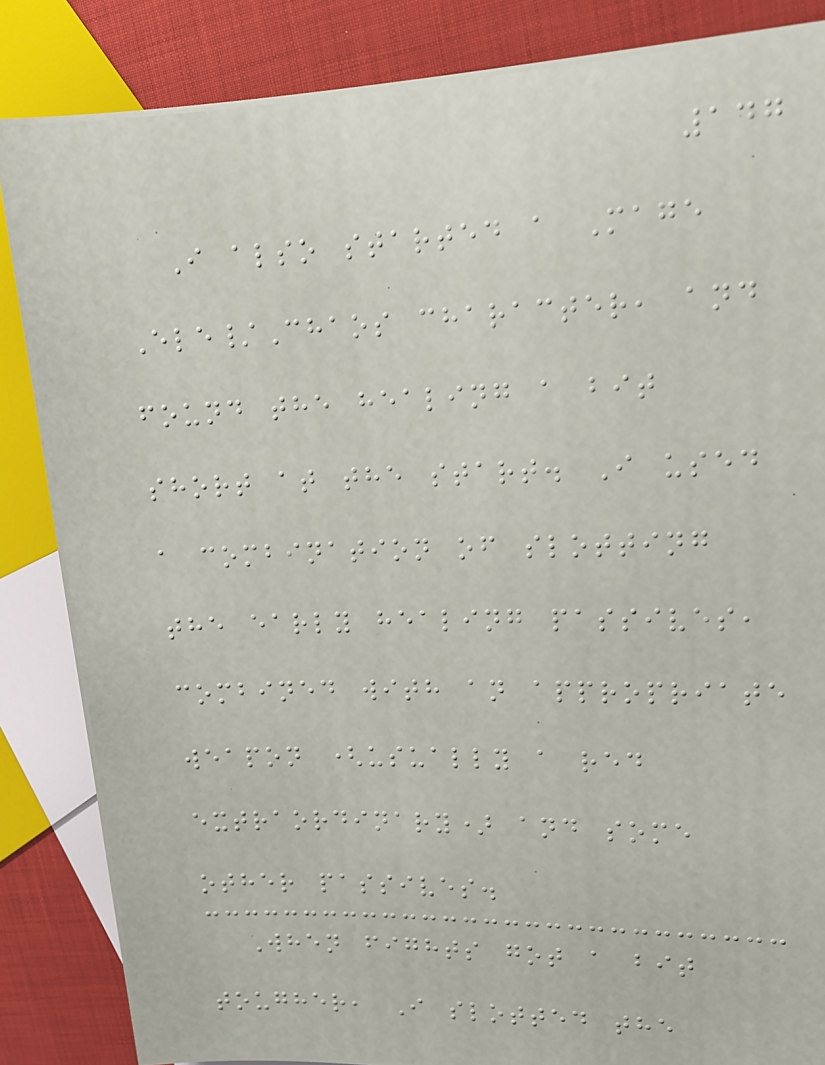147
I also started a Mage
Ele/Chaos character, and
found the healing a bit
short at the start. I used
a combination of slotting
the early healing passives,
combined with an appropriate
weapon (usually a red
extraordinary) and some
other passives.
When fights got a bit
tougher, I slotted the
